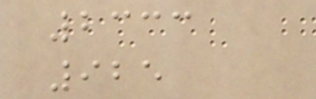2333
925
